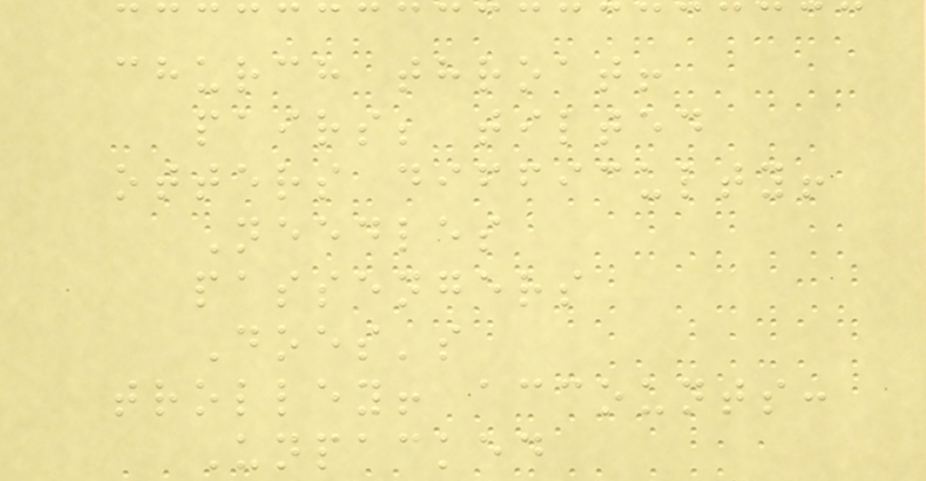church throat!
pairs; tilted
otters difficulty!
Needles
passengers
Does's
trolley! accounts:
Unpacked
